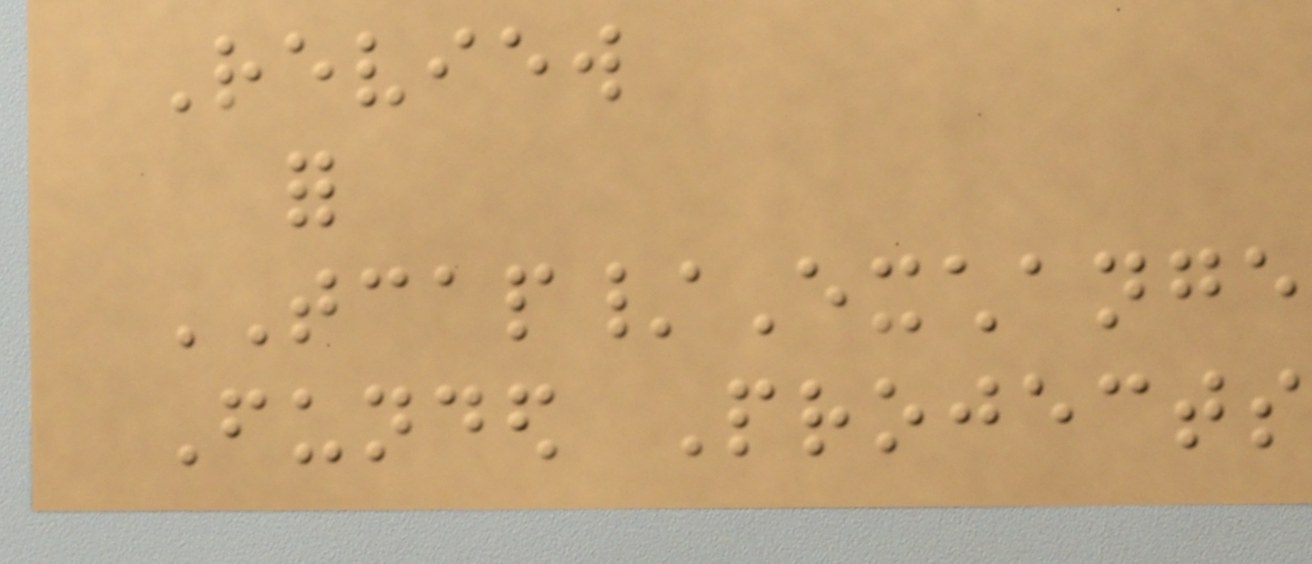Review
for
TCAP/Exchange
Funded Projects
